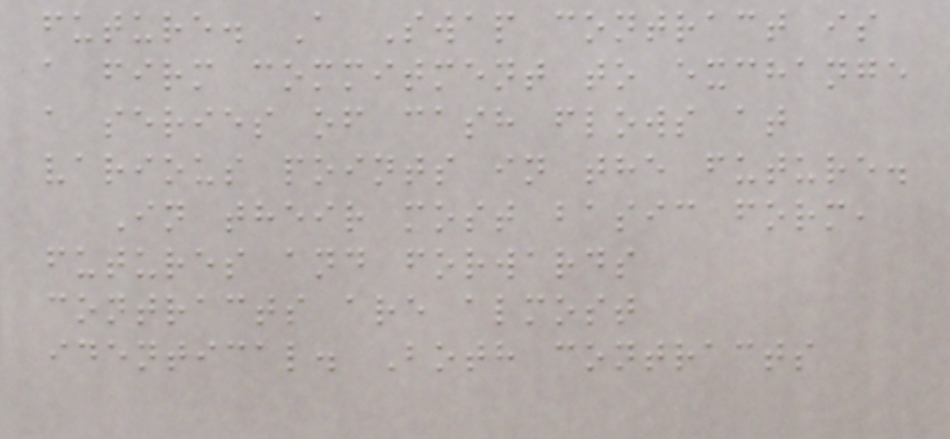future. A Swap contract is
a firm commitment to exchange
a series of cash flows at
various points in the future.
In their most basic form,
futures and forwards
contracts are almost
identical. Both contracts
